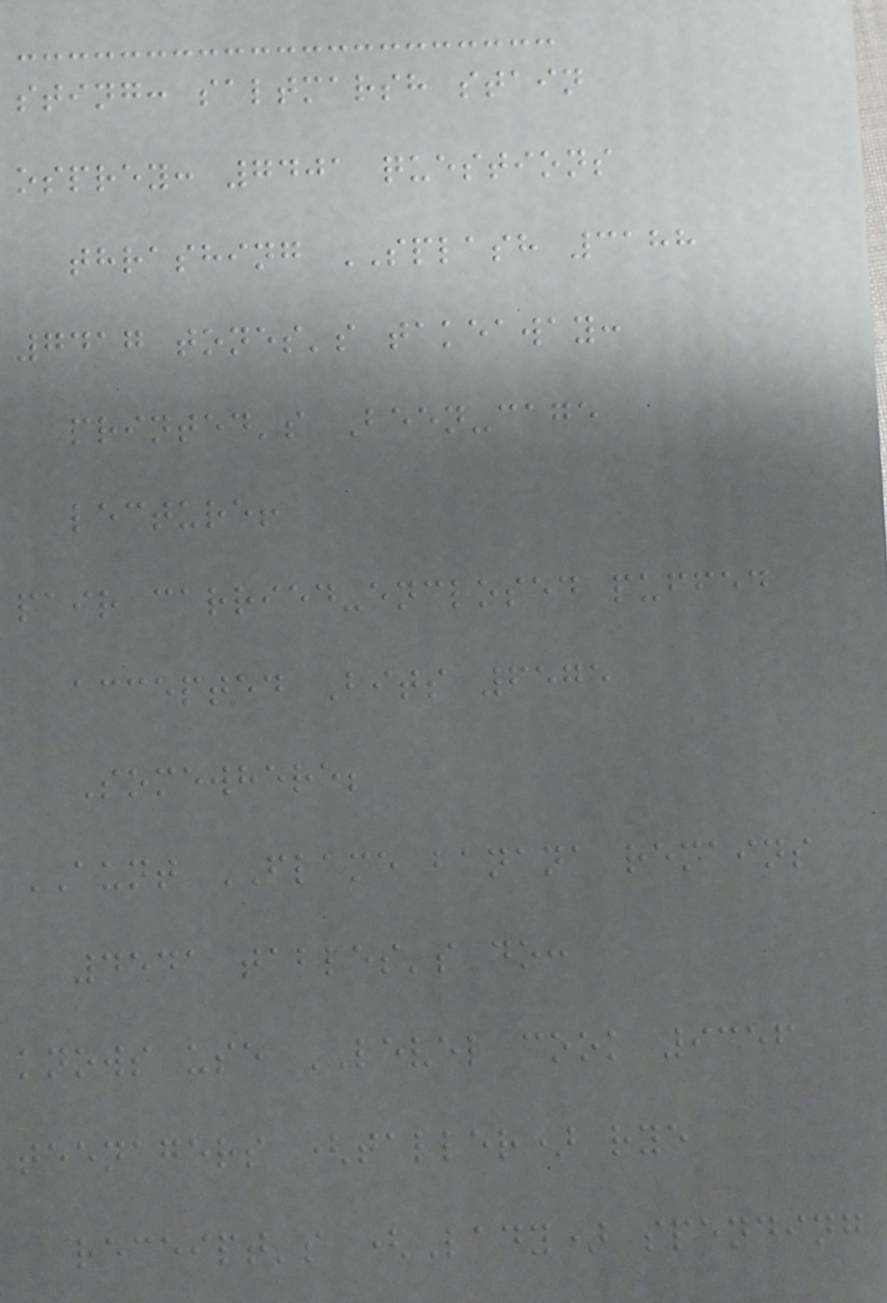sting: saltmarsh stain
osprey: 7401 questions
thrashing SPLASH 3188
7417 tones's takeaway:
printed's Been-cage
lecture!
pair carried-enclosed puffed
accepted Bits 6575
Somewhere;
AUNT FLAME banana remains
4541 tables's do:
knows use LEVEL cook 9356
teenagers (taller) rye
receipt's (Lady) spending
